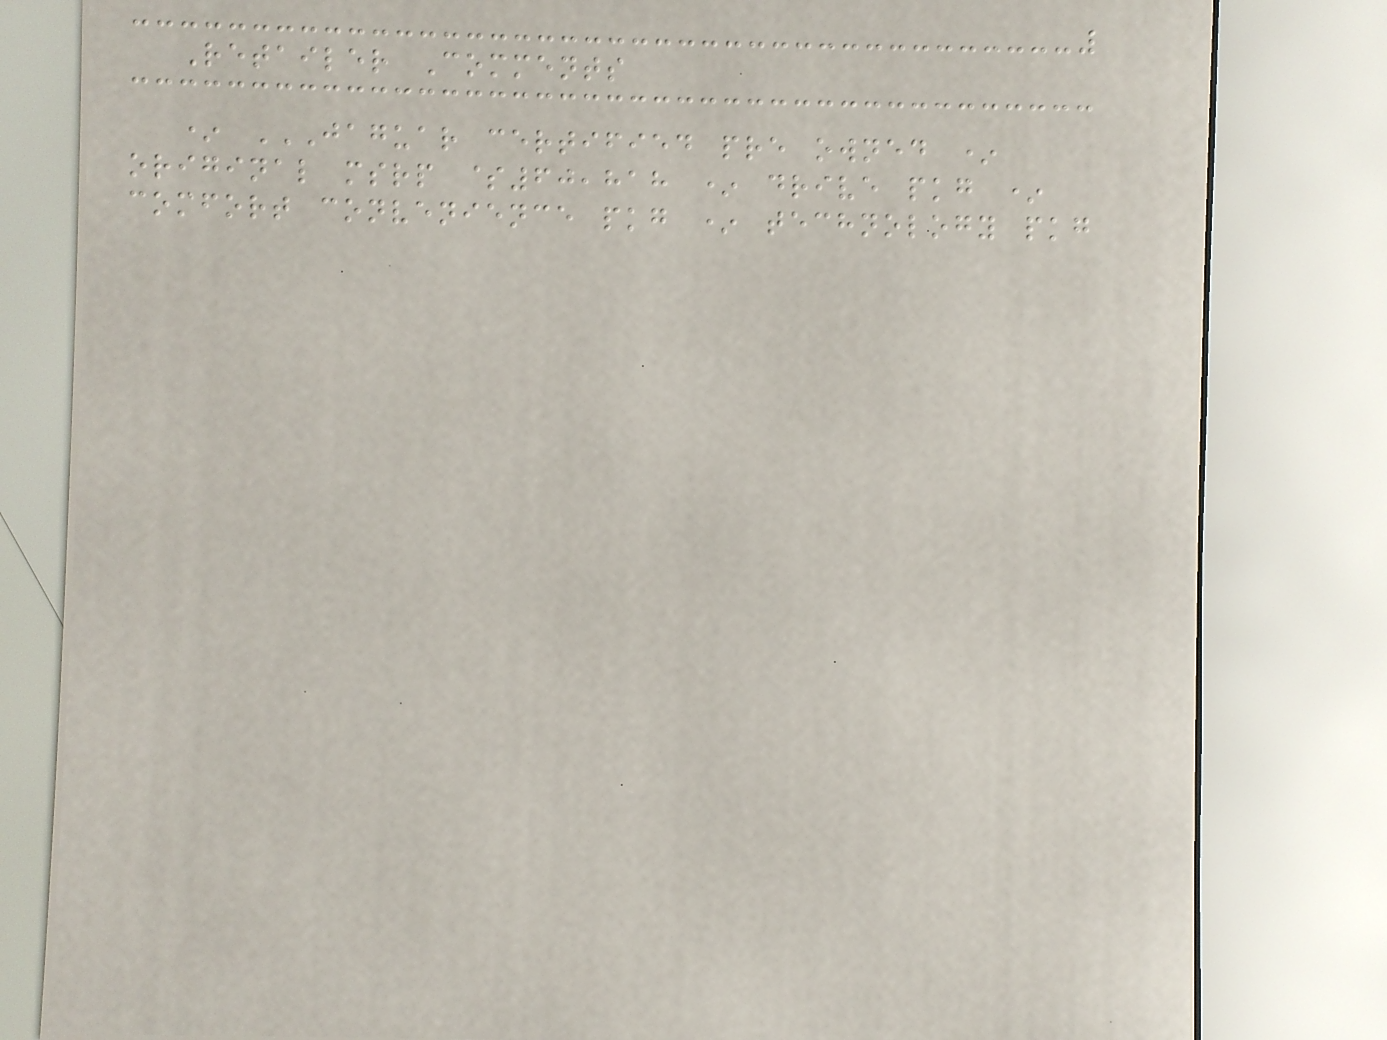Retailer Comments
* JAGUAR CERTIFIED PRE OWNED *
ORIGINAL MSRP $60,818 * DRIVE PKG *
COMFORT CONVENIENCE PKG * TECHNOLOGY PKG
